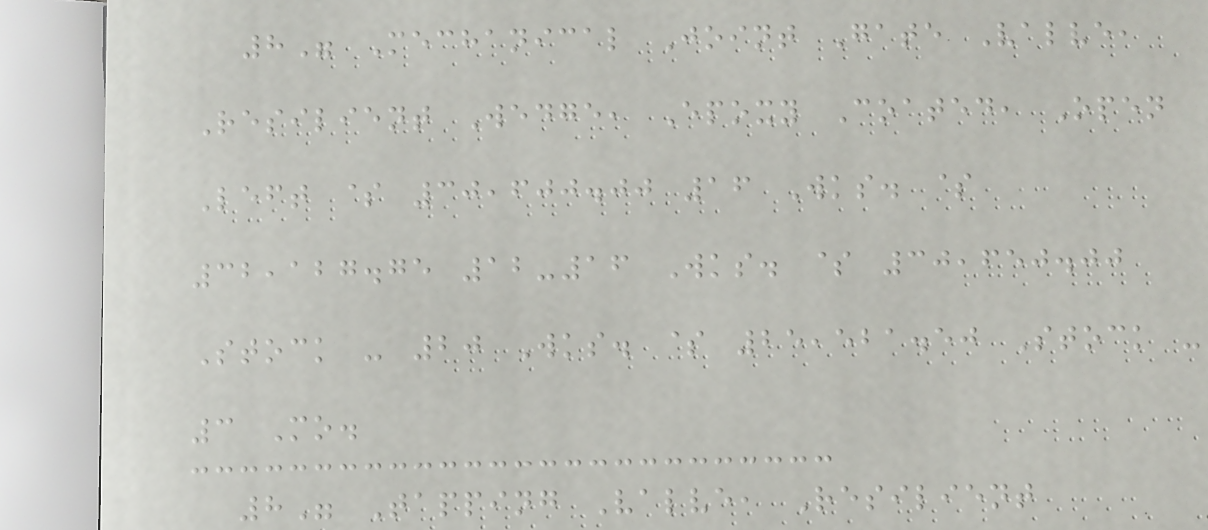8" Mechanical Joint Gate Valve,
Resilient Wedge, Epoxy Coated, Open
Left $ 30,600.00 16 Wks. $
32,127.75 12-16 Wks. $ 30,650.00
Stock - 20 Wks. $ 25,521.50 Stock -
3 Mo.
8" Tapping Valve, Resilient
